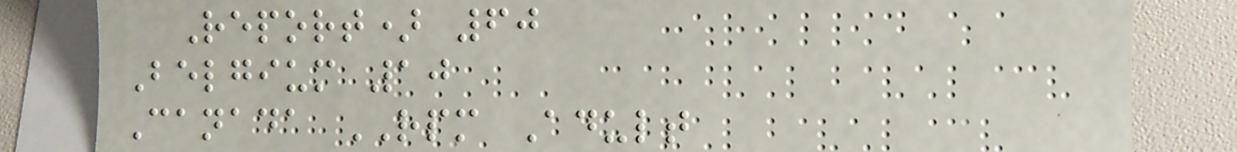Report) 60
Belgium 10
Canada RPM Adult
